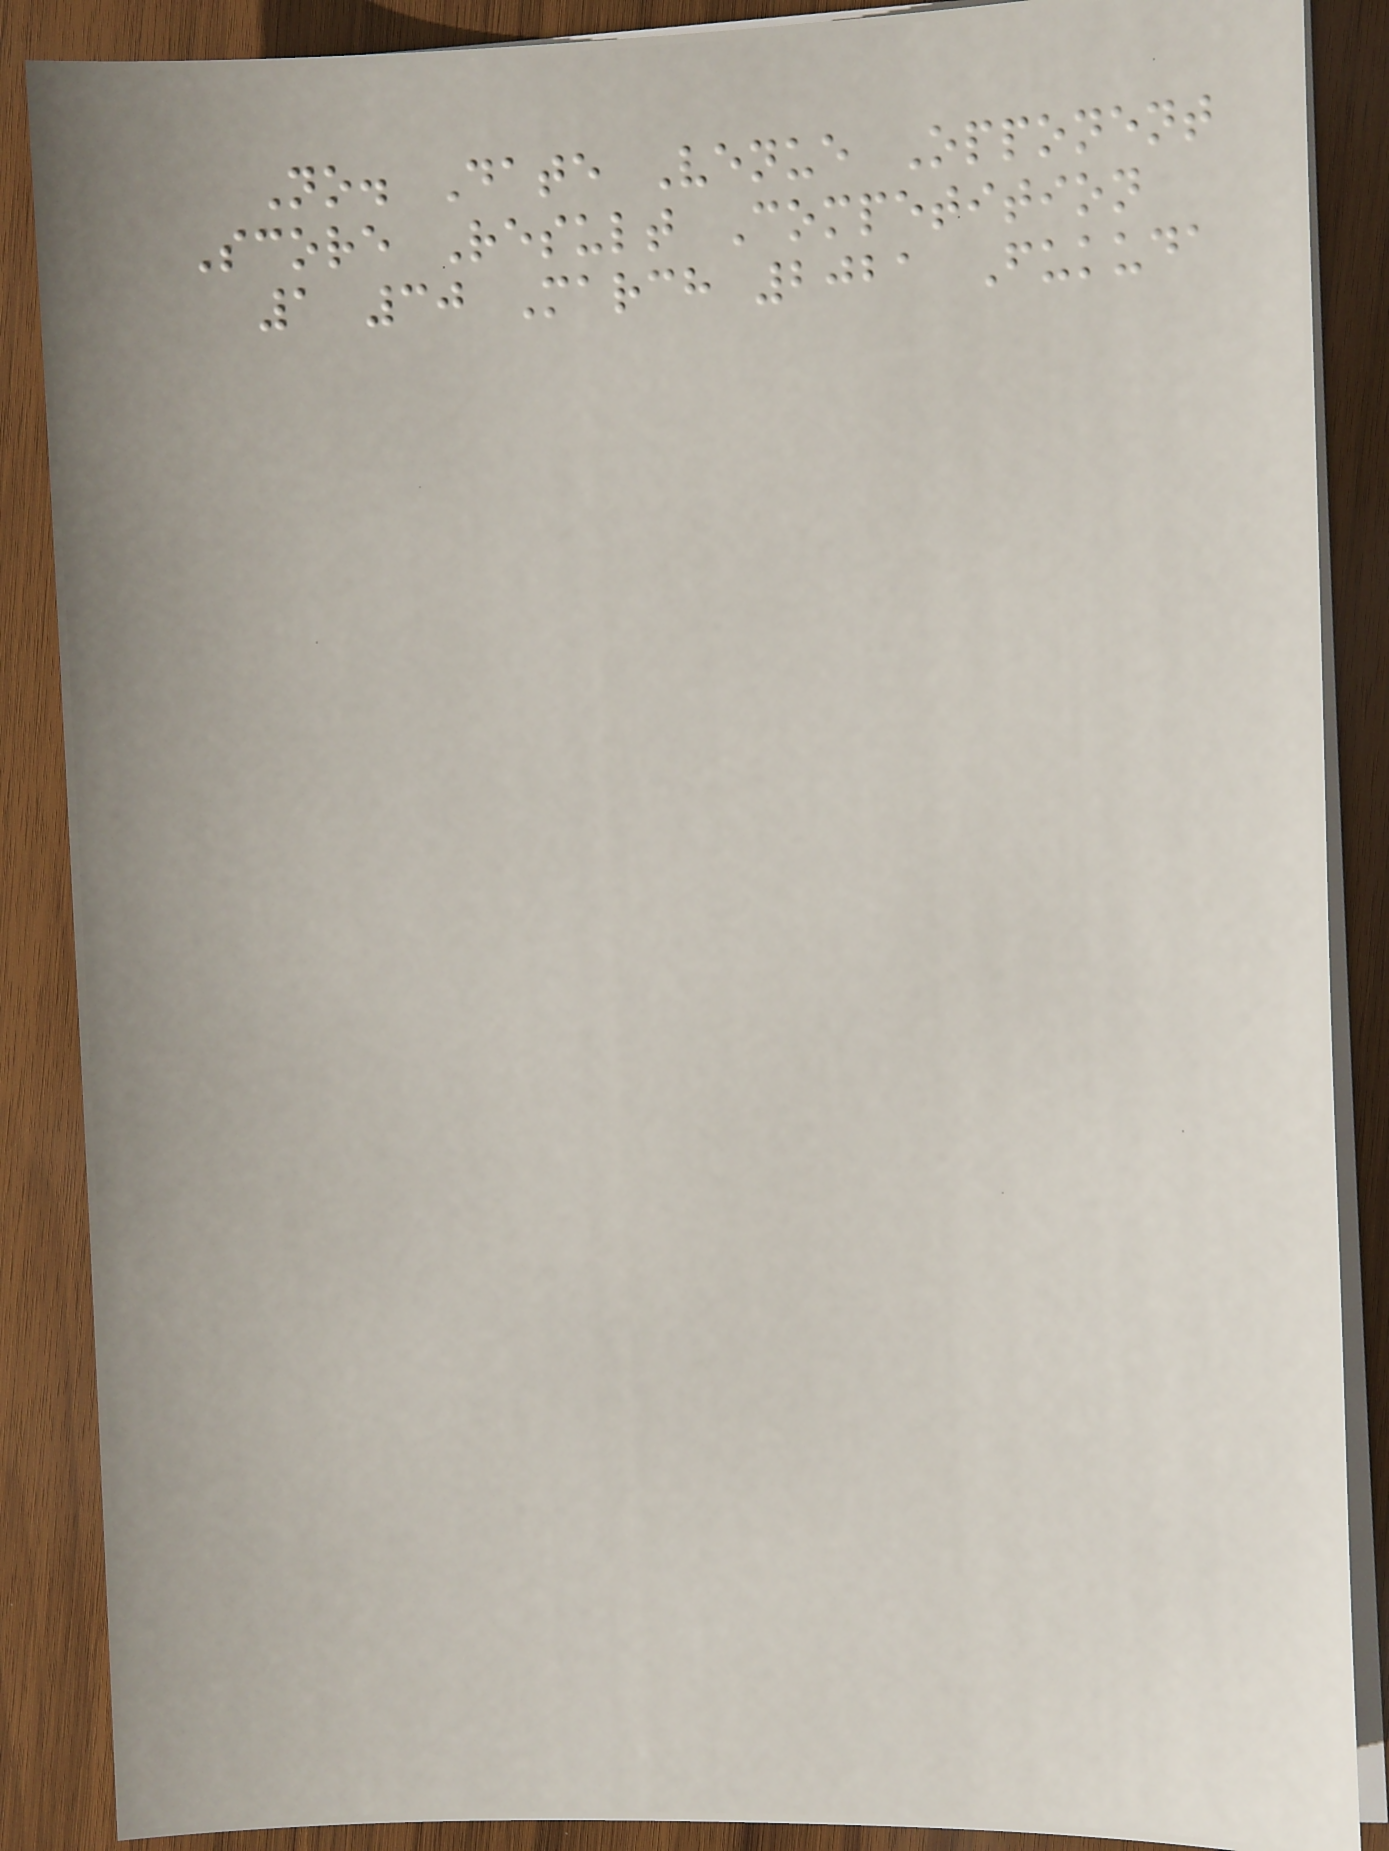No. Date Venue Opponent
Score Result Competition
1 30 March 2021 Fukuda
